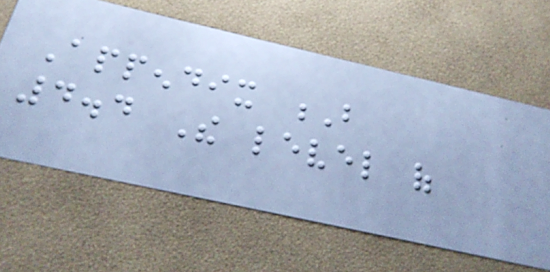Appendix B
4.4 The level of
